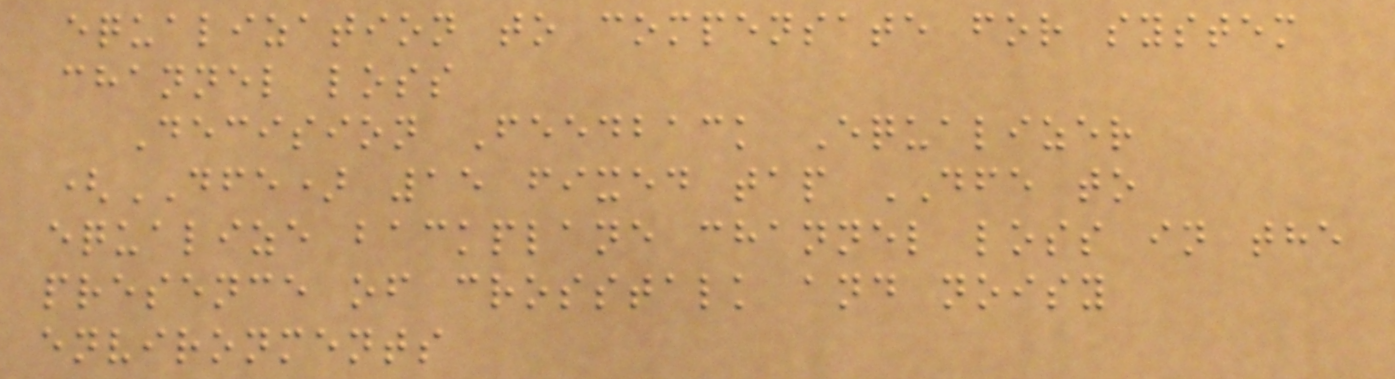equalization to compensate for system
channel loss
Decision Feedback Equalizer
(DFE) 15 fixed tap DFE to
equalize backplane channel loss in the
presence of crosstalk and noisy
environments
